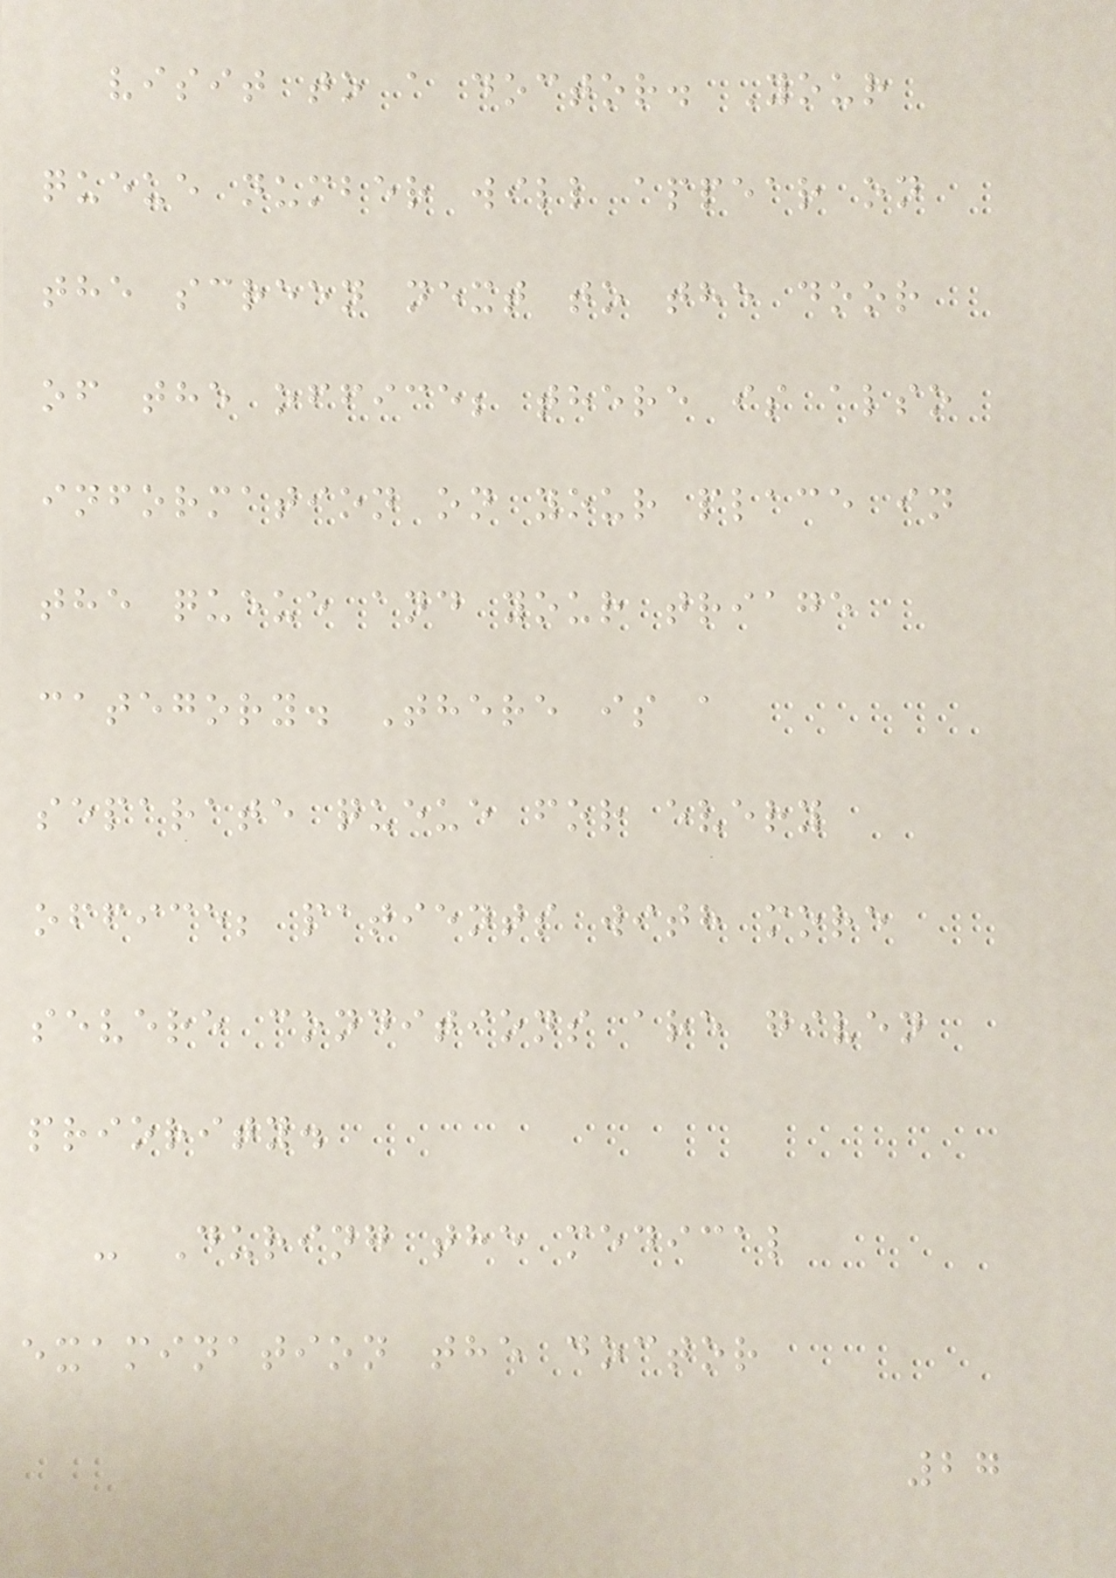visit to a doctor. Your
queue number will appear on
the screen next to the door
of the office; there is also
information on your place in
the queue and your triage
category. There is a
separate queue for every
office; patients with more
severe conditions are given
priority.
- During the medical
examination the doctor
27
